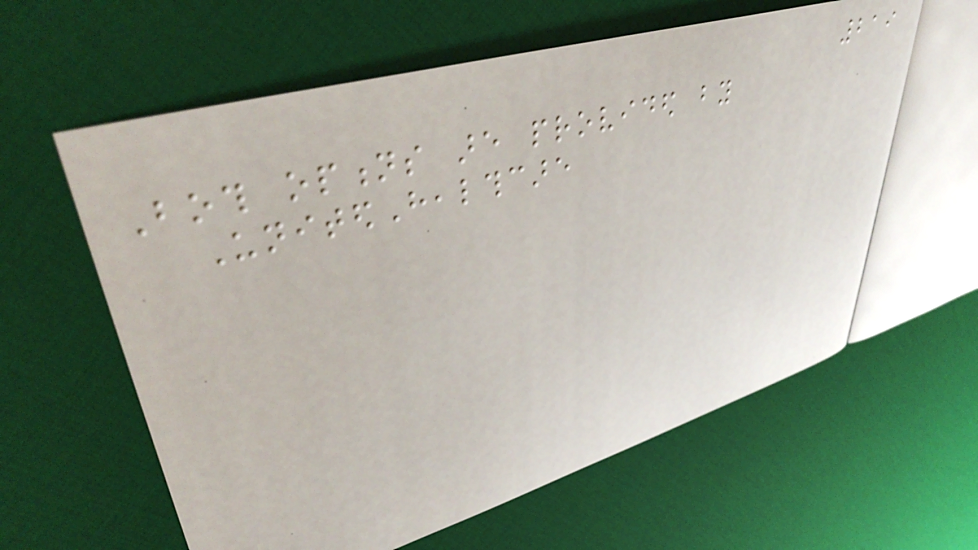219
Both options are provided by
UnitedHealthcare
